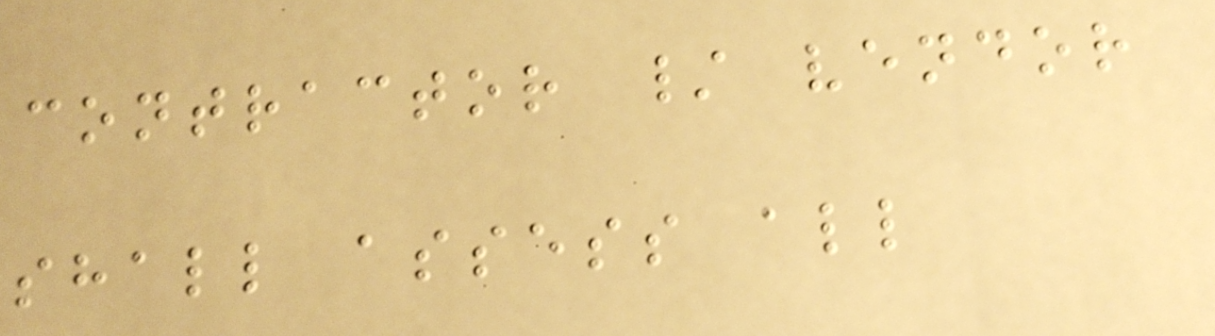contractor / vendor
shall assess all
